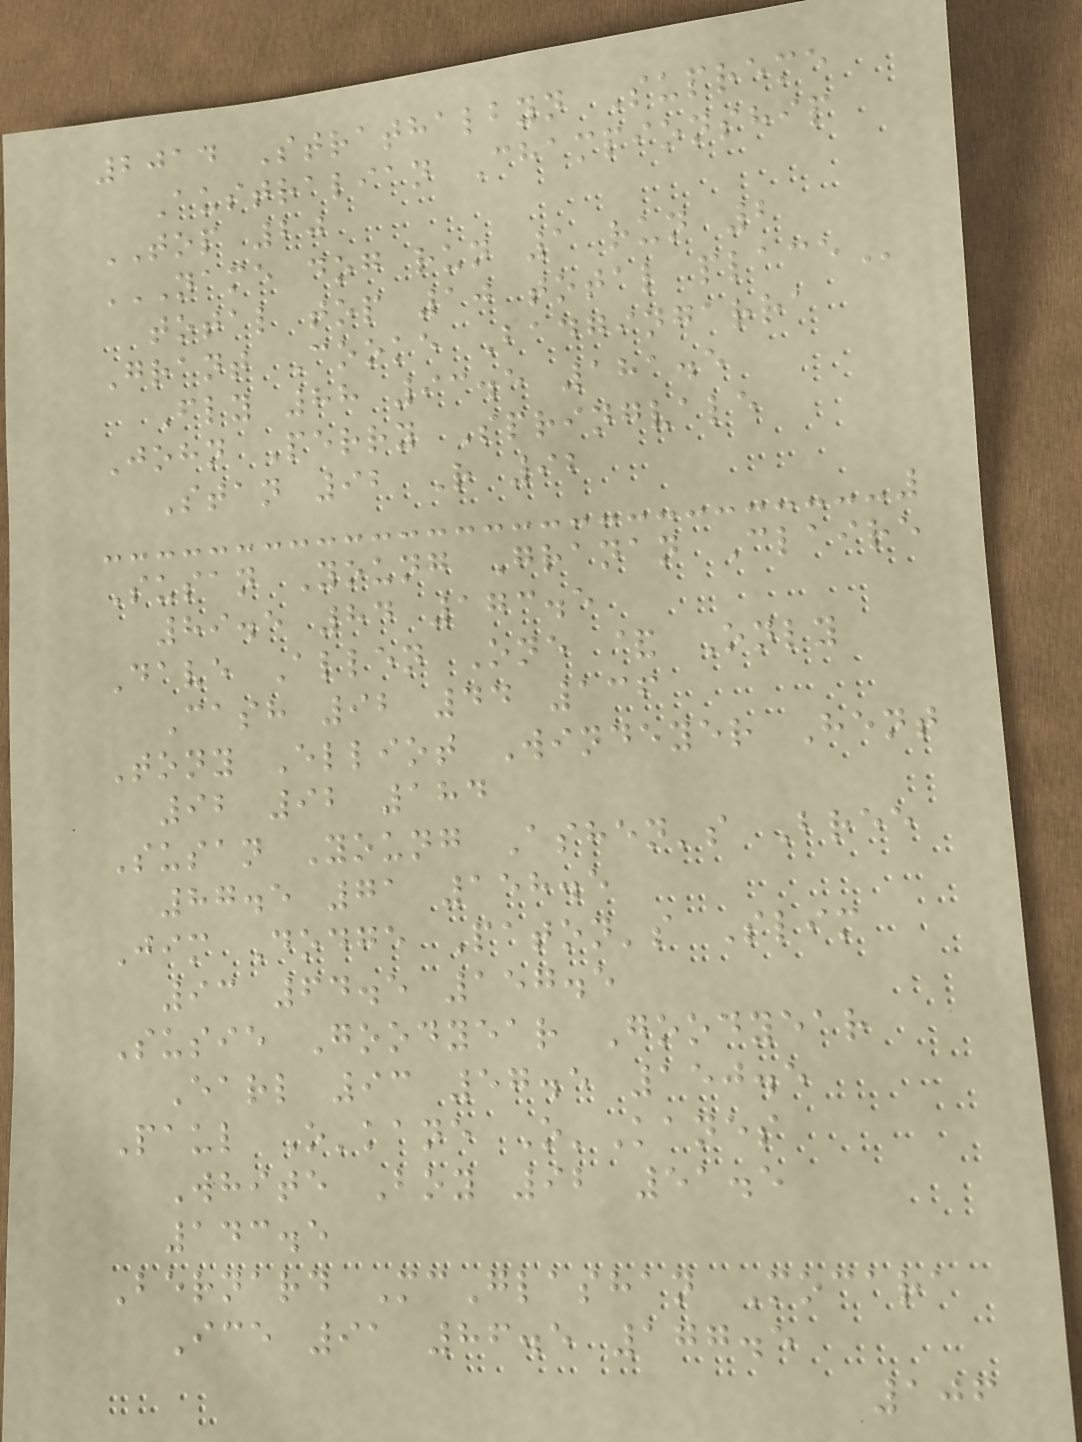2014 Strathalbyn Supreme
Australian Championship
TOP 20
NAME DOG RUN 1 RUN 2
TOTAL TOP 10 TOTAL PLACE
Grant Cooke Badgingarra
Fly 88 93.5 181.5
John Perry Springvale
Stan 92 R 92
Susan Young Granan Claire
89.5 84 173.5
Dave Allen One & Only
Cash 92 44 136
Tony Elliot Windeyer Hent
92 92 184
Susan Young Ashen's Bree
87.5 71 158.5
Jim Dodge Paton's Slim
93 64.5 157.5
Susie Goodyear Goodyear
Earl 93 57.5 150.5
Paul O'kane O'Kanes
White Boy 92 51.5
143.5
Bernard McGlashan Mocara
Ice 91 86.5 177.5
106
